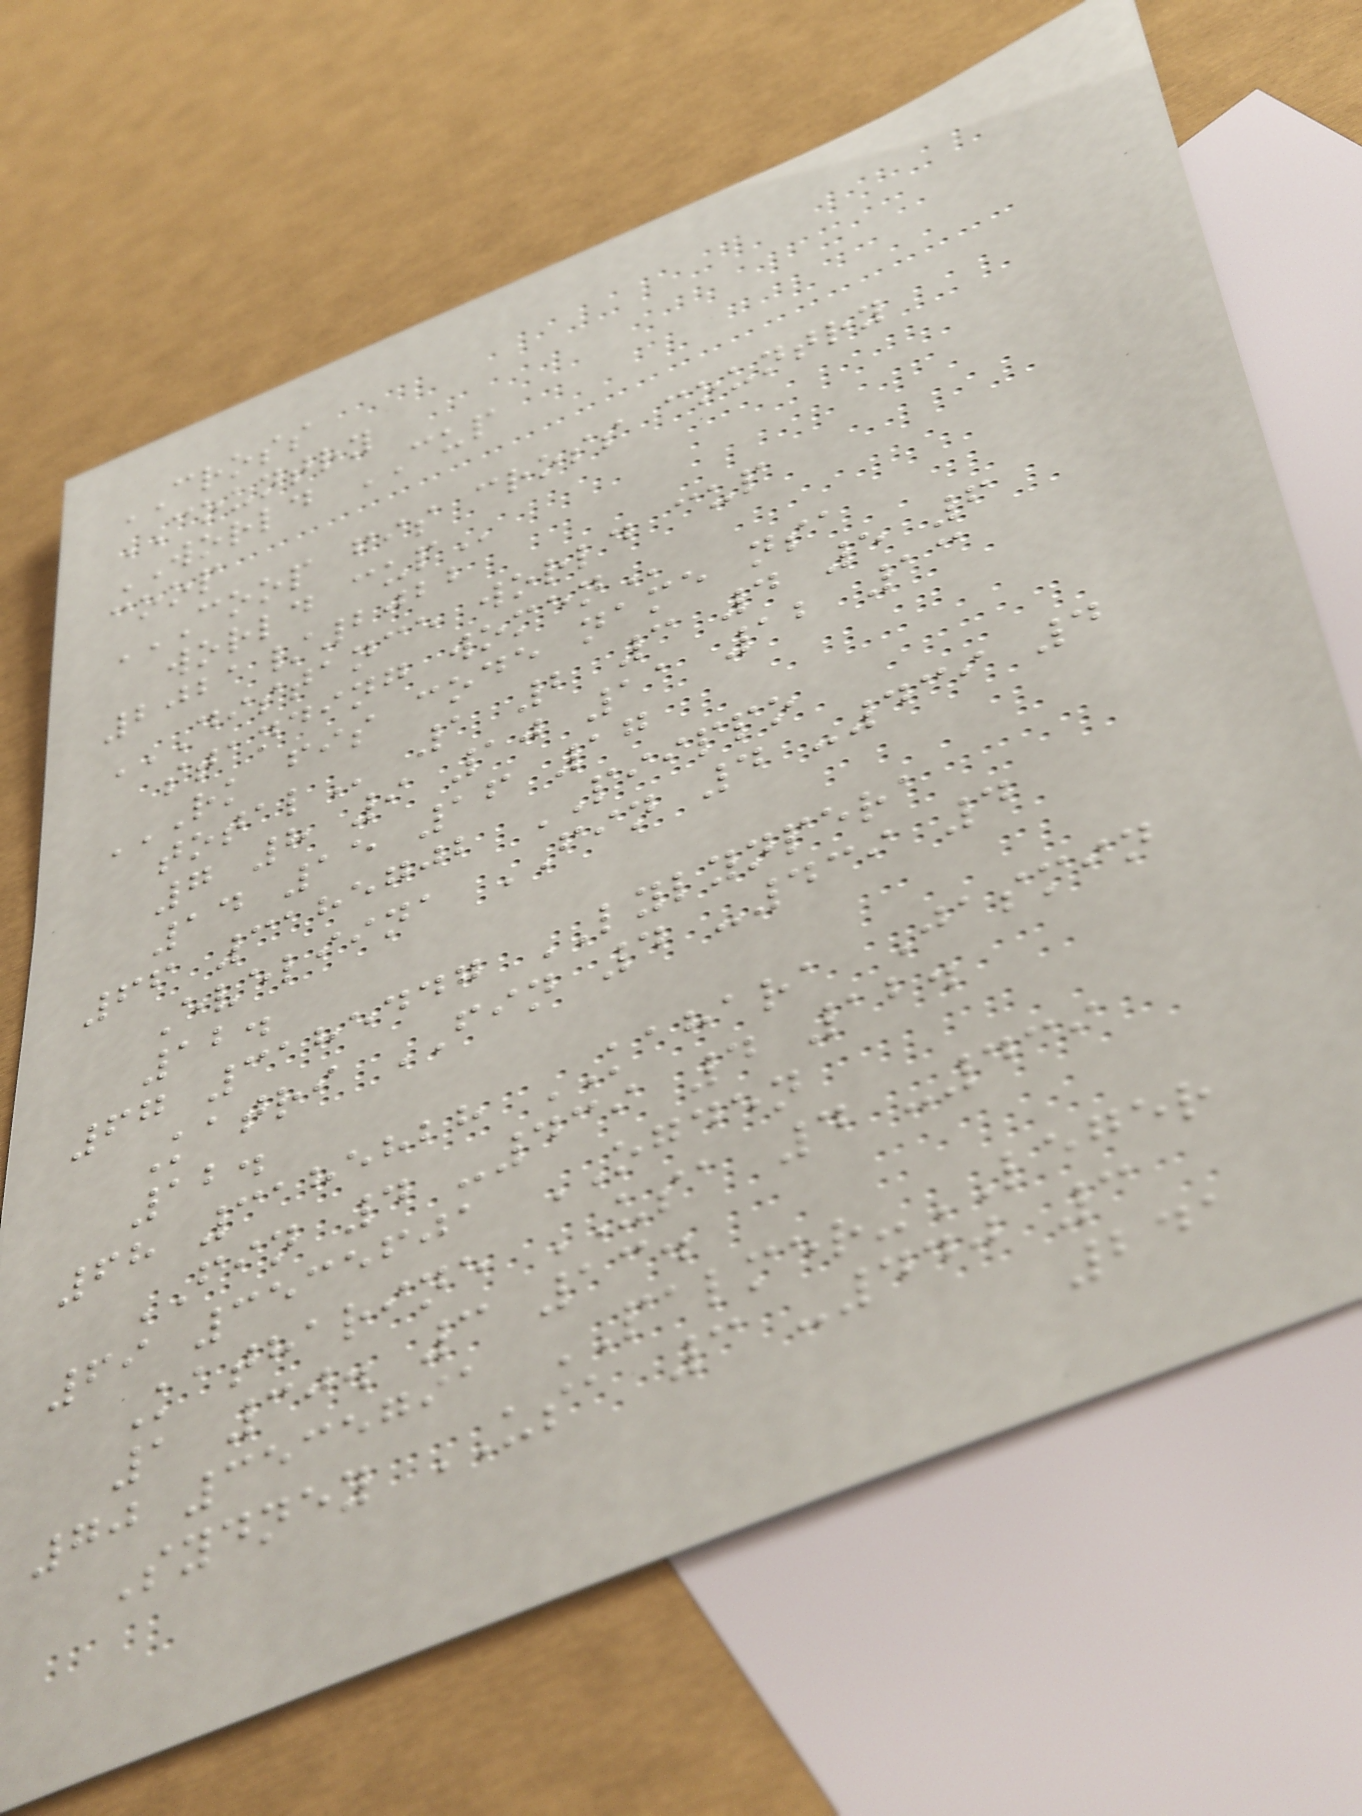CROSS
COUNTRY
WORLD CUP
coop
COOP FIS CROSS COUNTRY
WORLD CUP
2021/2022
DISTANCE WORLD CUP
STANDING WOMEN
RK FIS CODE NAME NSA
TOTAL 1 2 3 4 5 6
7 8 9 10 11 12 13
14 15 16 17
66 3185702 PIIPPO
Eveliina FIN 4 -439 4
12.
67 3185447 LYLYNPERA
Katri FIN 4 -439 4
12.
68 3185828 KAHARA Jasmin
FIN 4 -439 4 12.
69 3535601 OGDEN
Katharine USA 4 -439
1 30. 3 13.
70 3535791 PALMER-LEGER
Sydney USA 3 -440 3
241
